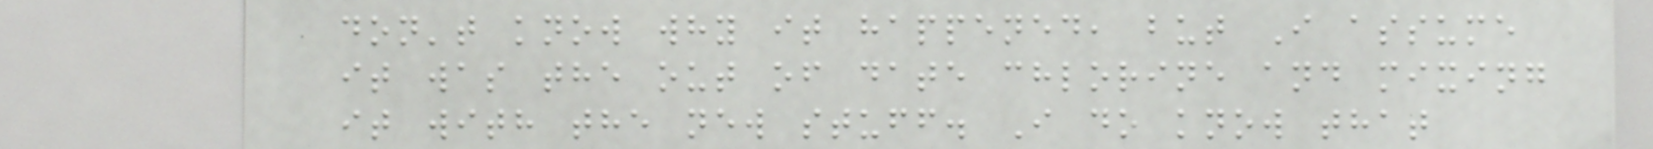don't know why it happened, but I assume
it was the out of date chlorine and mixing
it with the new stuff. I do know that
